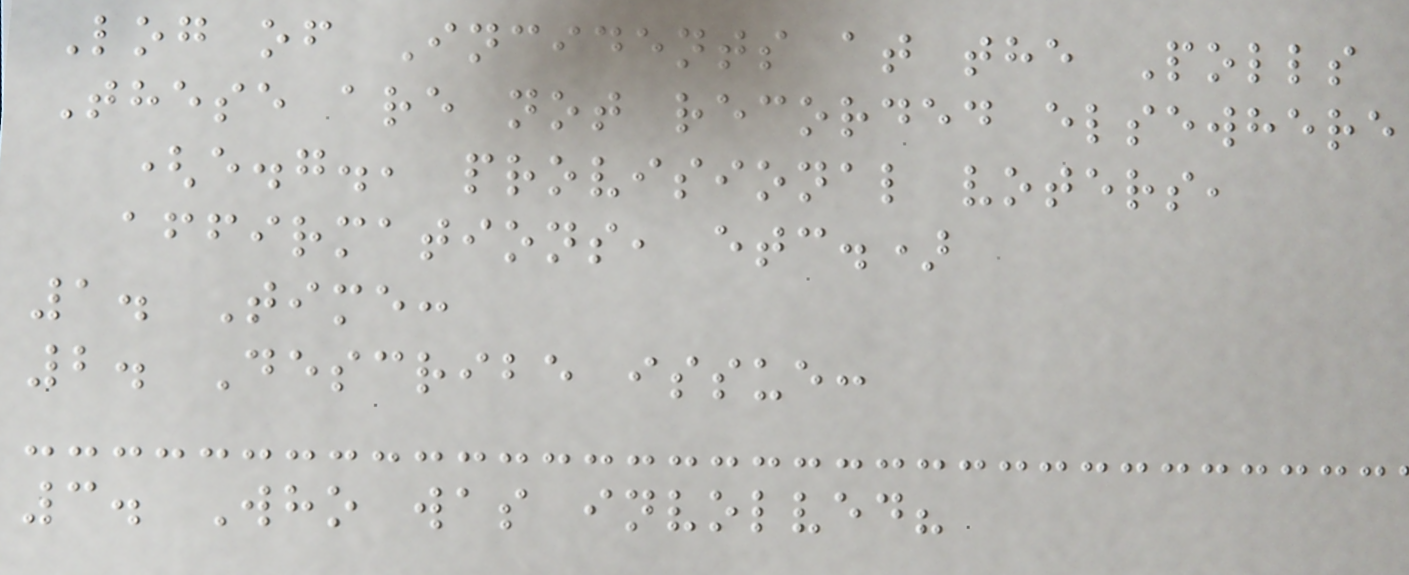Log of Incidents at the Polls
These are not recorded elsewhere
(e.g., provisional voters,
affirmations, etc.)
1. Time:
2. Describe issue:
3. Who was involved?
